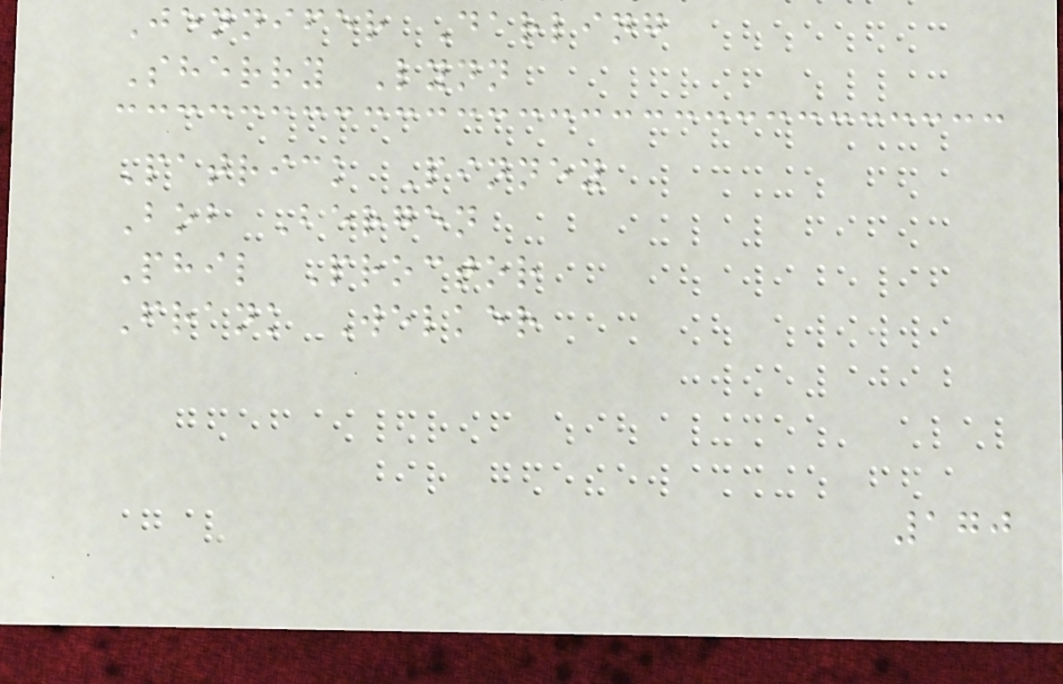Jennifer Darling
Sherry Lynn
Patrick Pinney
Bob Bergen
Phil Proctor
Frank Welker
170
